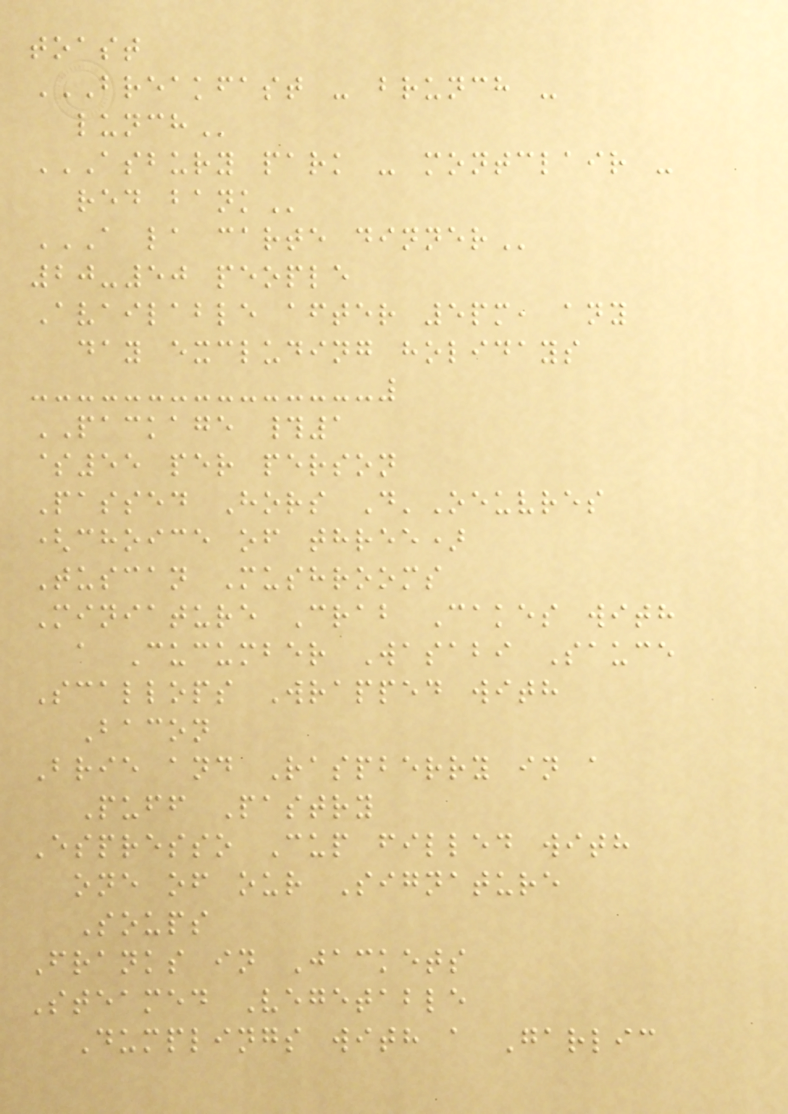toast
BREAKFAST - BRUNCH -
LUNCH
ASBURY PARK - MONTCLAIR -
RED BANK
A LA CARTE DINNER
20-50 people
Available after 5pm, any
day excluding holidays
PACKAGE #1
$55 per person
Passed Hors D'Oeuvres
(choice of three)
Tuscan Mushrooms
Miniature Crab Cakes with
a Cucumber Wasabi Sauce
Scallops Wrapped with
Bacon
Brie and Raspberry in a
Puff Pastry
Espresso Cup filled with
one of our Signature
Soups
Franks in Jackets
Steamed Vegetable
Dumplings with a Garlic
